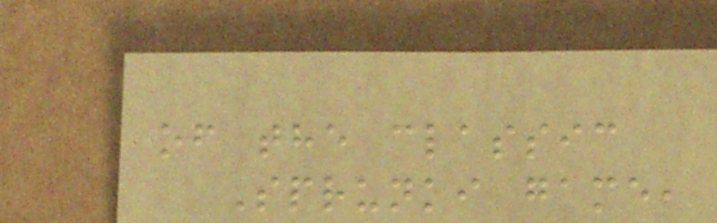of the classic
Sprunki game,
